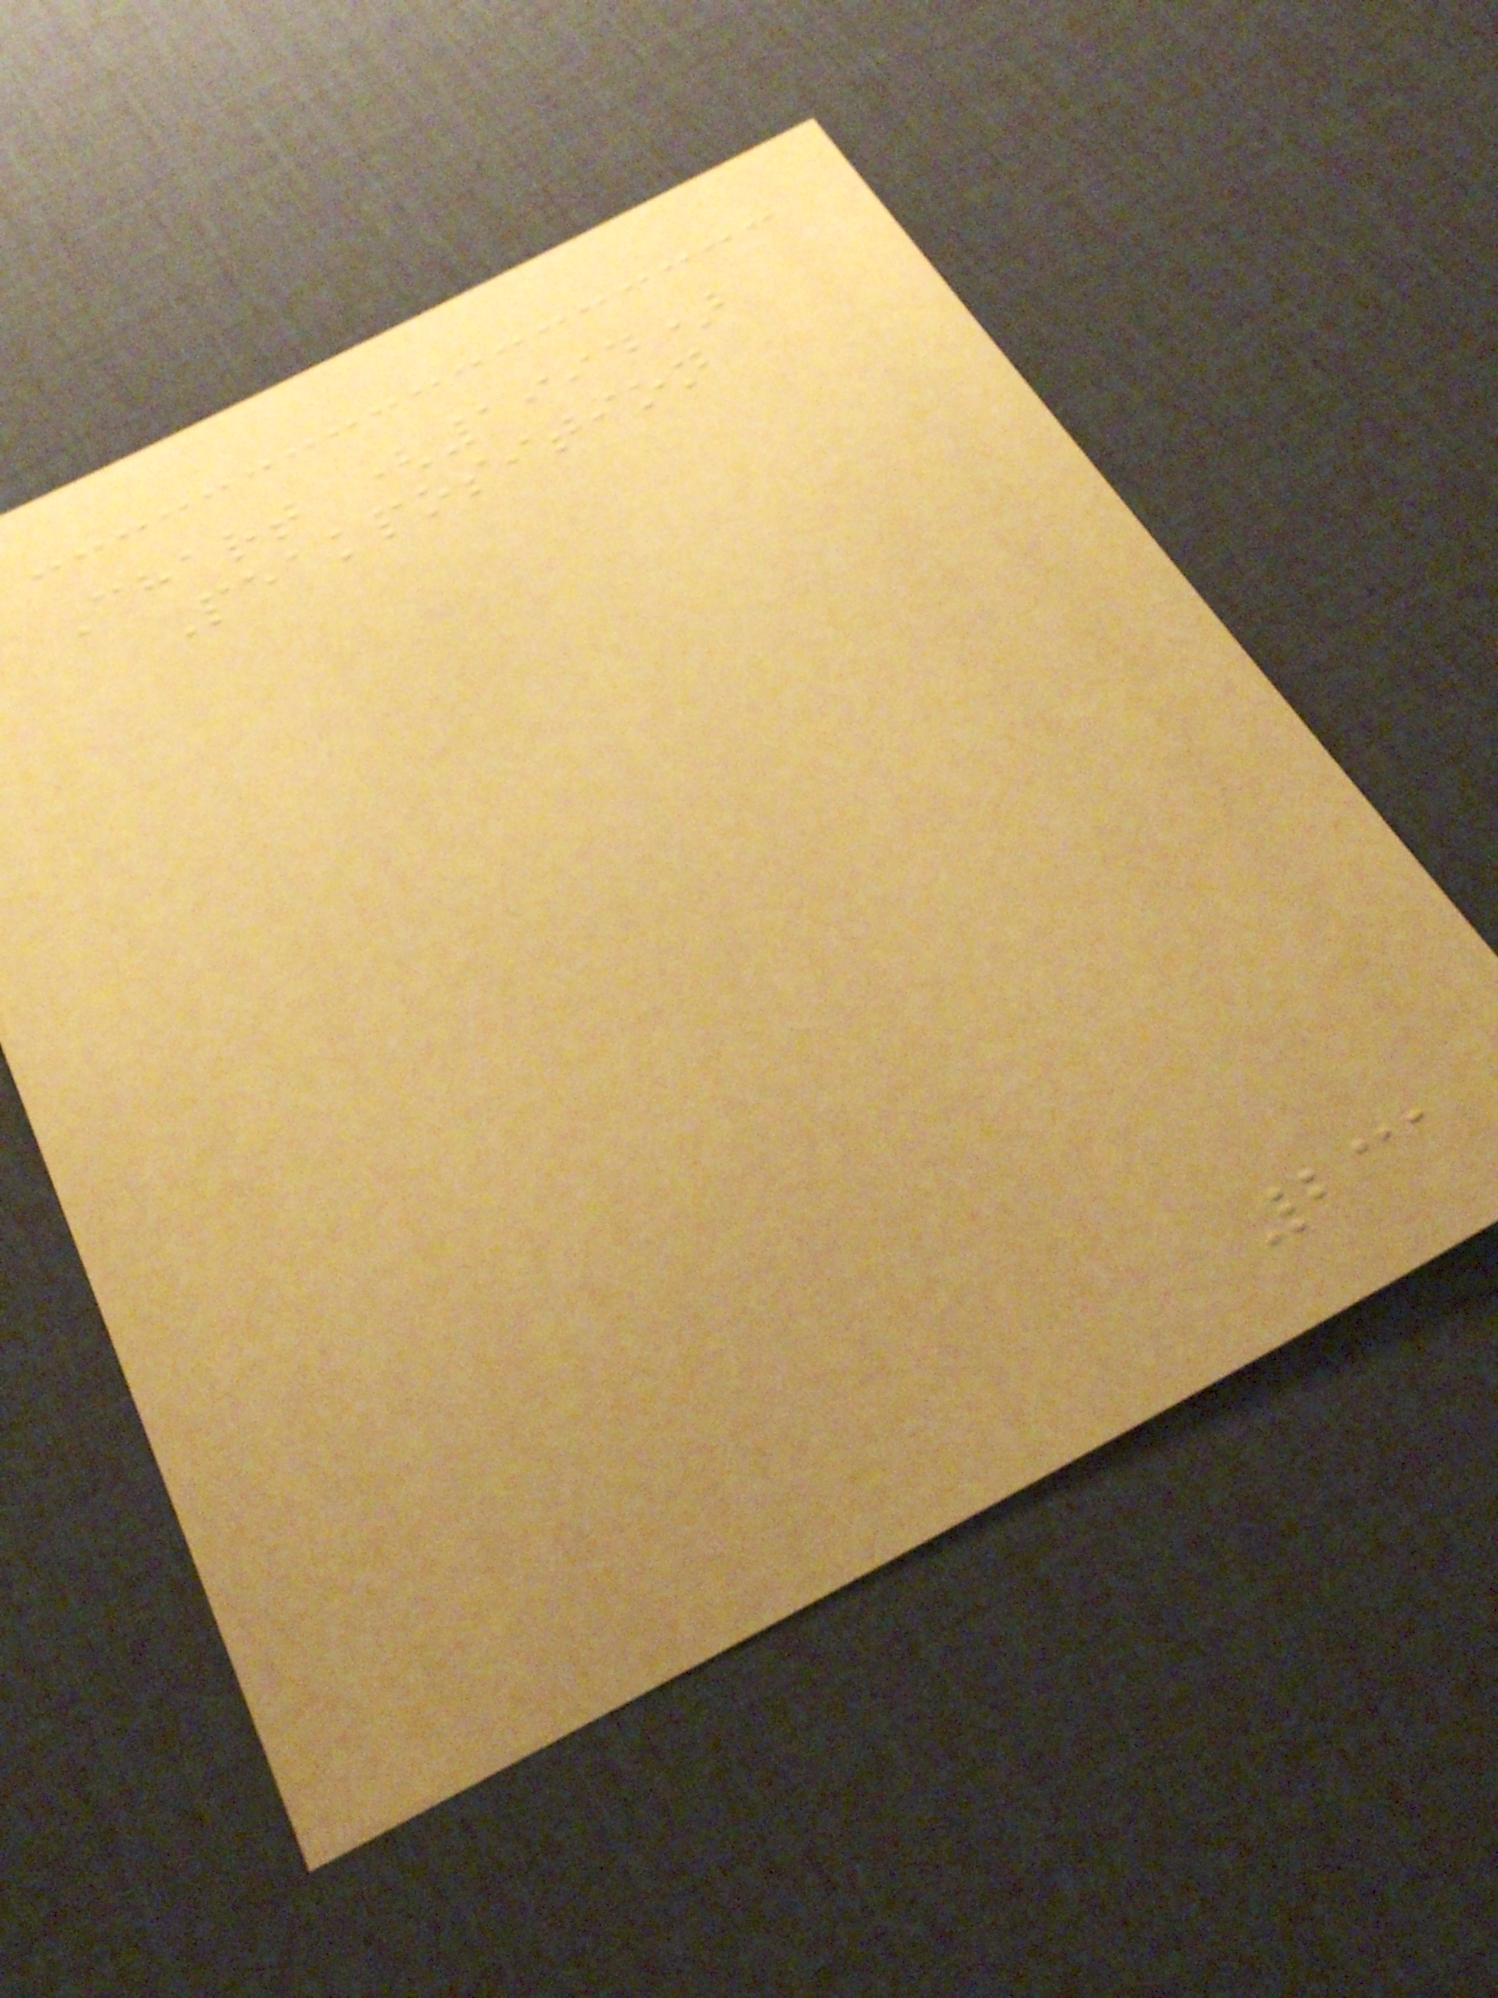Chart (1994)
Peakposition
231
